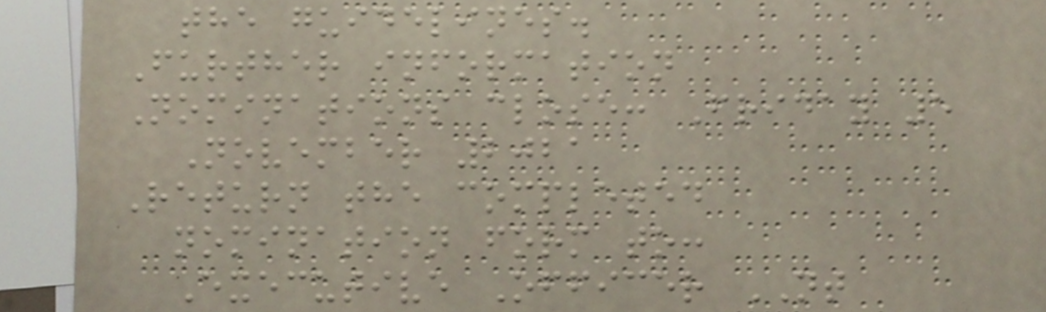the guidelines.
Further information
Nominations close: Friday 5
November 2021
Return the completed
nomination form to:
Executive Officer NT
